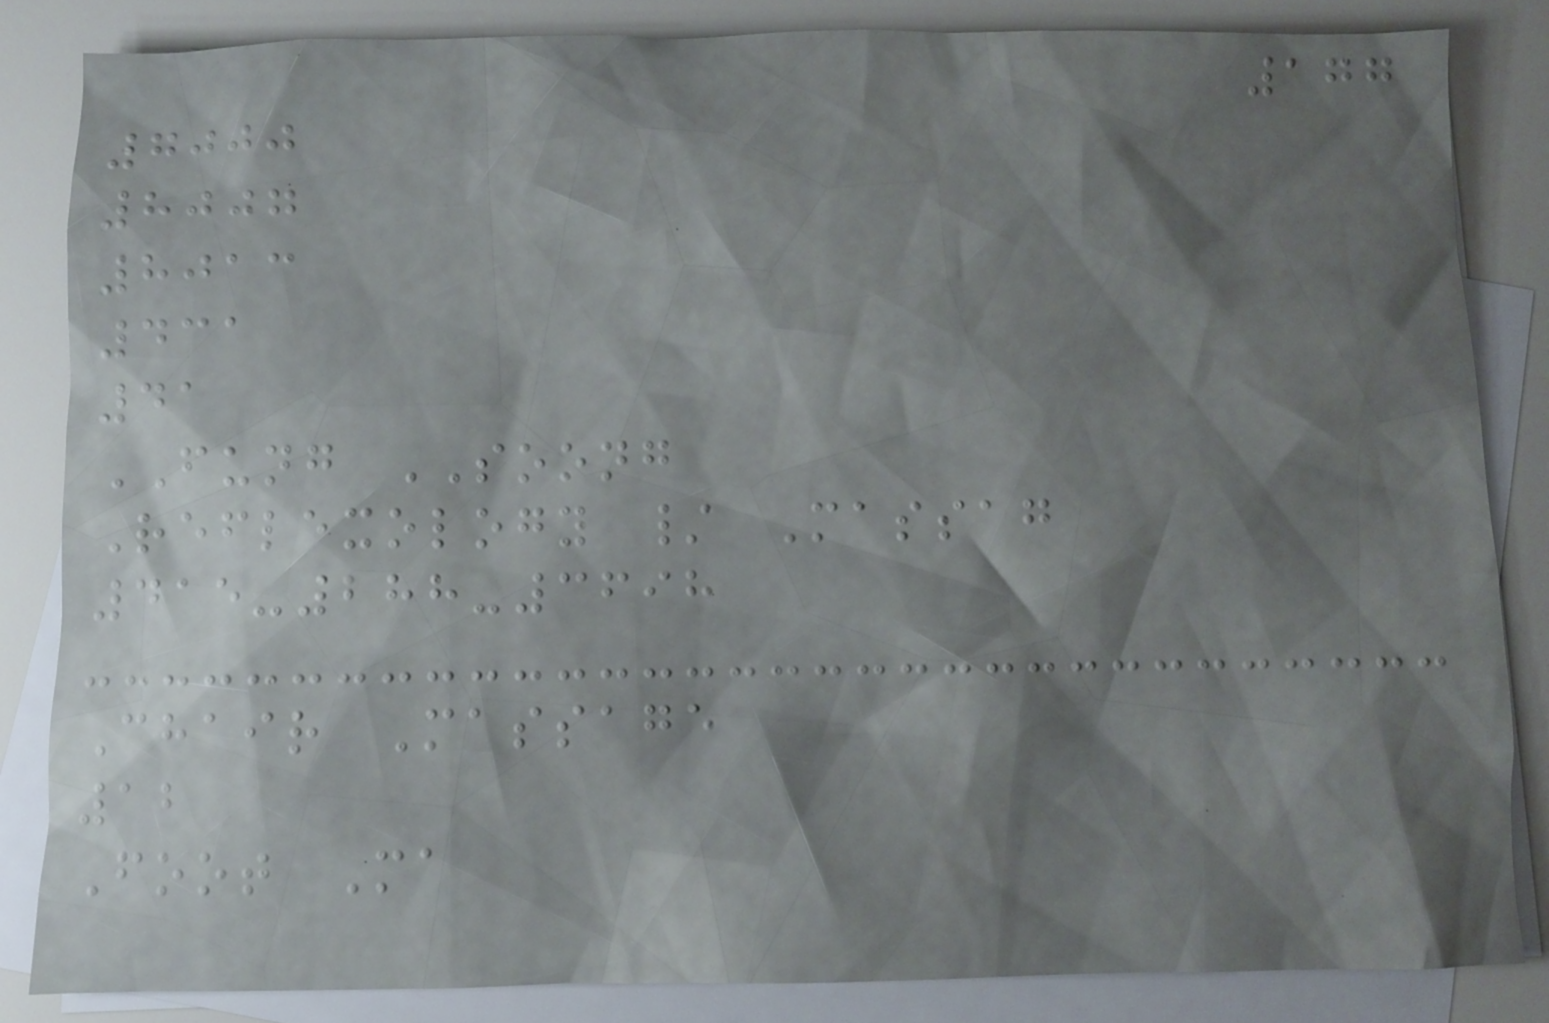177
7000
8007
8013
431
41
FUNG SOONG
Reflexology / Massag
415-288-3698
Chair Massage
12
Foot Ma
